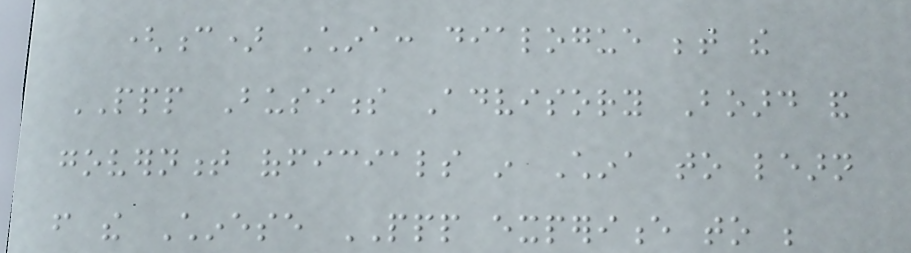(c) China: dialogue between the
PPP Business Advisory Board and
government officials in China to learn
from the Chinese PPP experience to be
